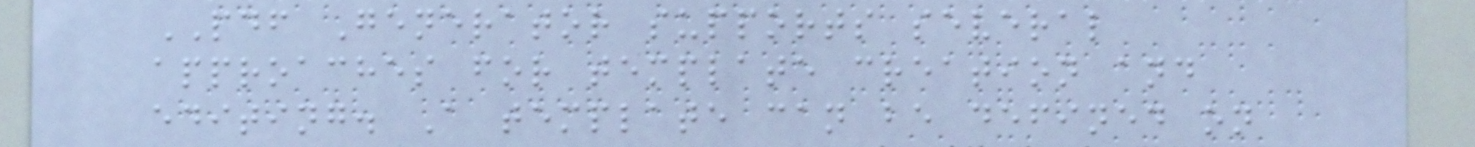PDF Generator supports several
approaches for template creation and
editing. A template can be defined on
